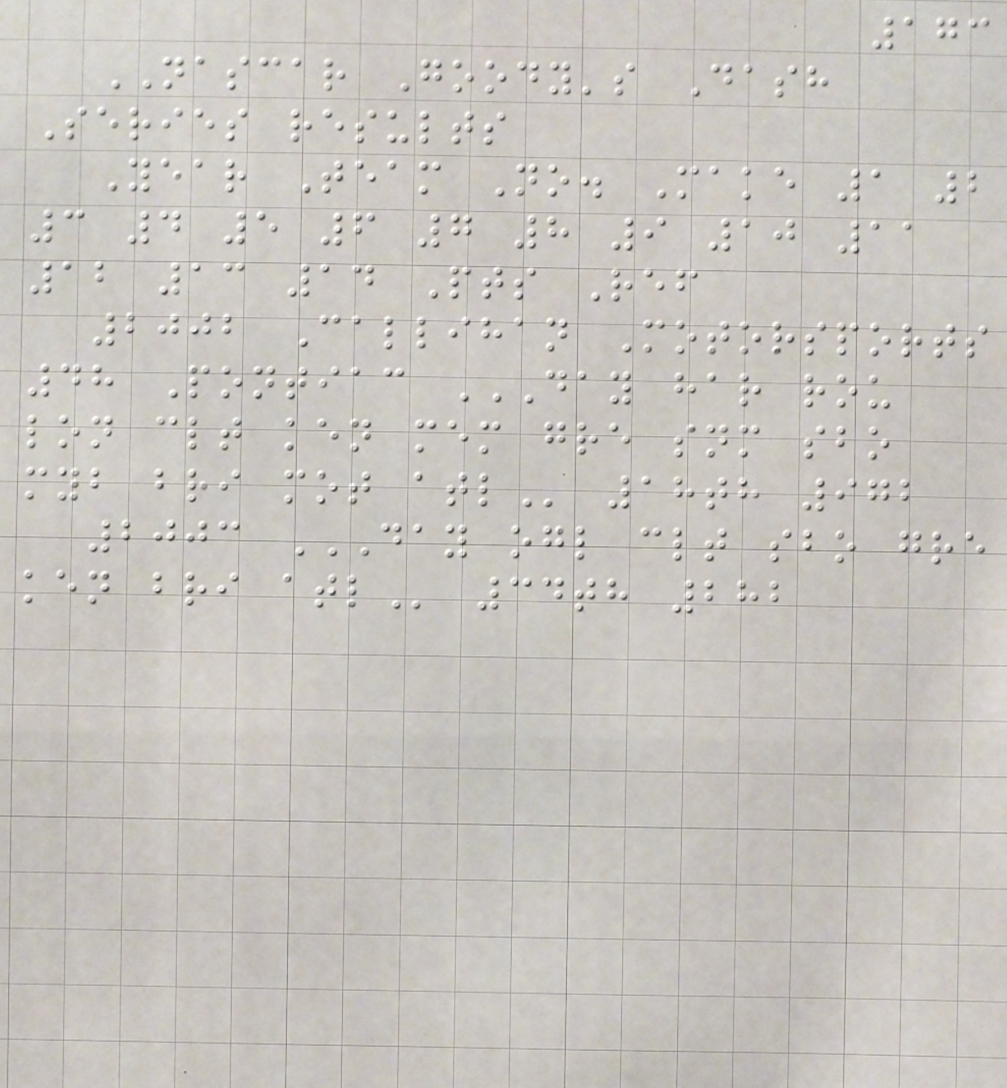173
NASCAR Goody's Dash
Series results
Year Team No. Make 1 2
3 4 5 6 7 8 9 10 11
12 13 14 Pts Ref
2002 Callihan Motorsports
48 Pontiac DAY HAR ROU
LON CLT KEN MEM GRE SNM SBO
MYB BRI MOT ATL 18th 972
2003 DAY OGL CLT SBO GRE
KEN BRI ATL 34th 282
